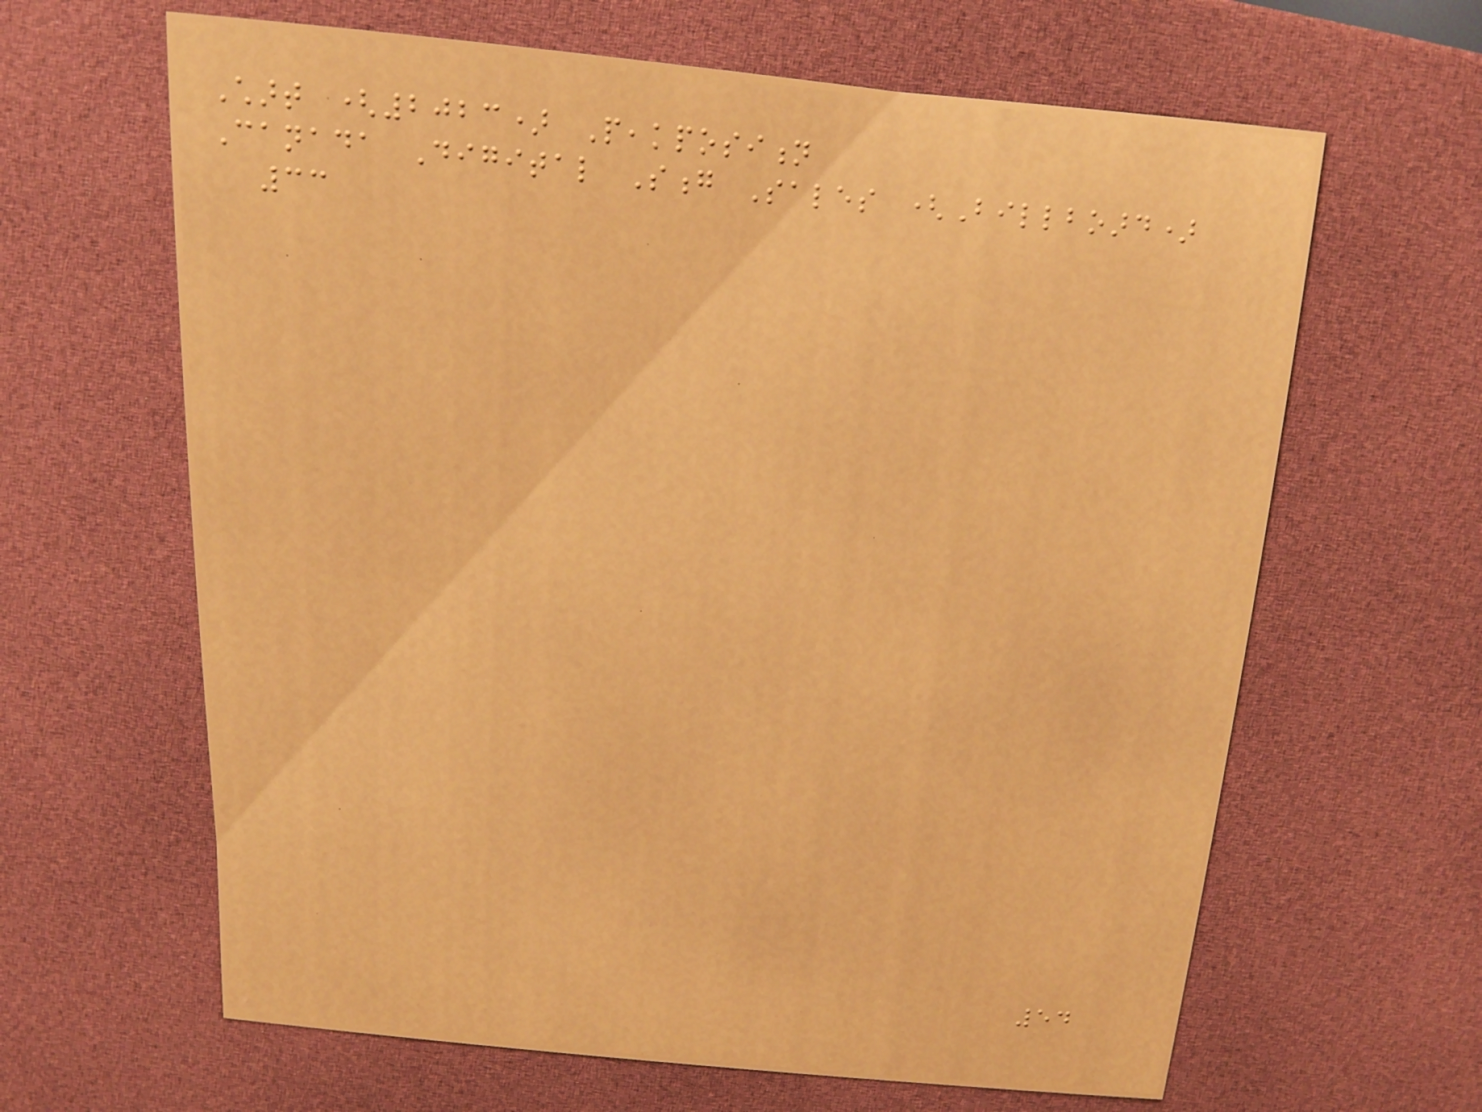Chart (2023) Peakposition
Canada Digital Song Sales (Billboard)
33
54
